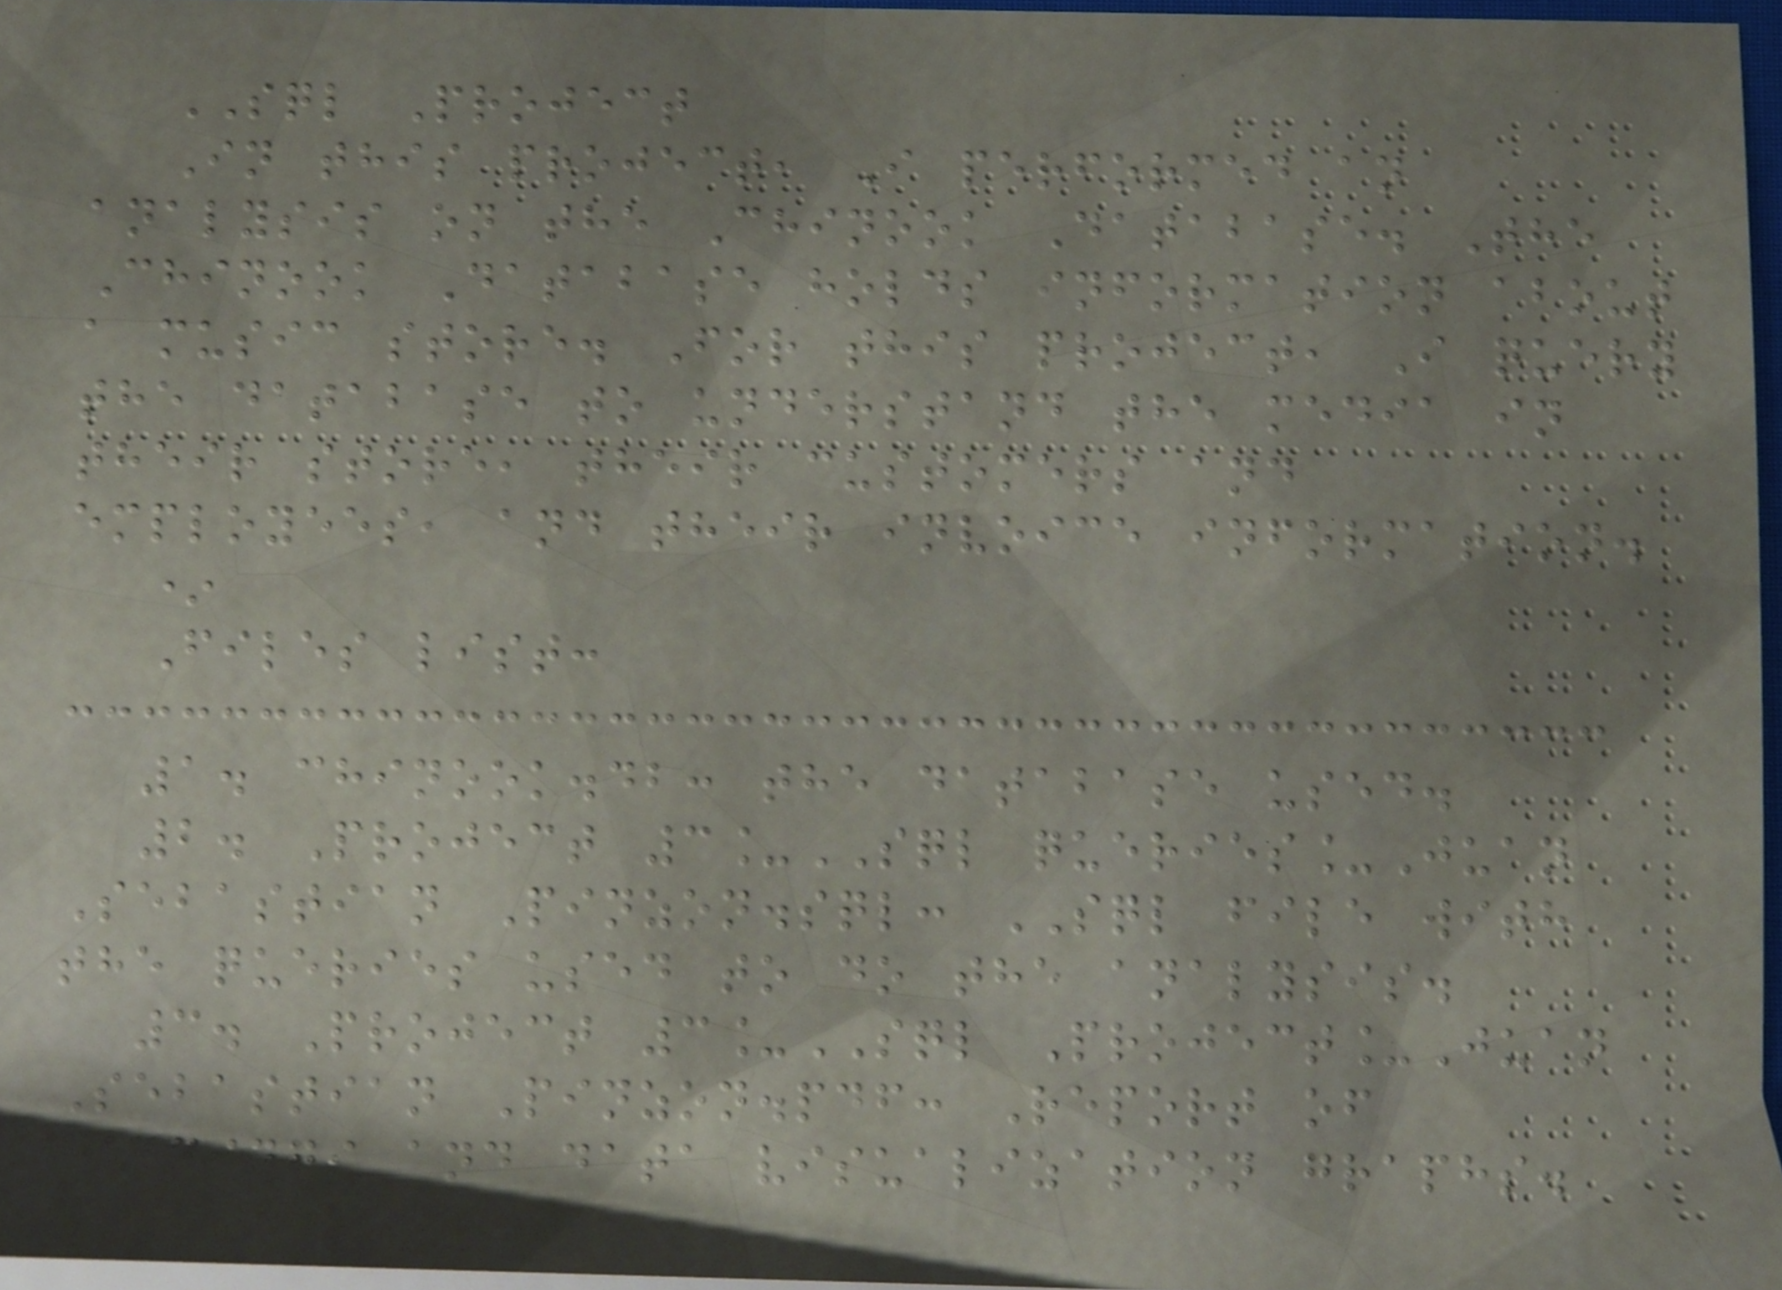SQL Project
In this project, I performed an
analysis on the Chinook Database. The
Chinook Database holds information about
a music store. For this project, I query
the database to understand the media in
their store, their customers and
employees, and their invoice information.
*
Files list:
1. chinook.db: the database used.
2. Project 3_SQL queries_Juan
Sebastian Pinzon.sql: SQL file with
the queries used to do the analysis.
3. Project 3_SQL Project_Juan
Sebastian Pinzon.pdf: Report of
findings and data visualization graphs.
